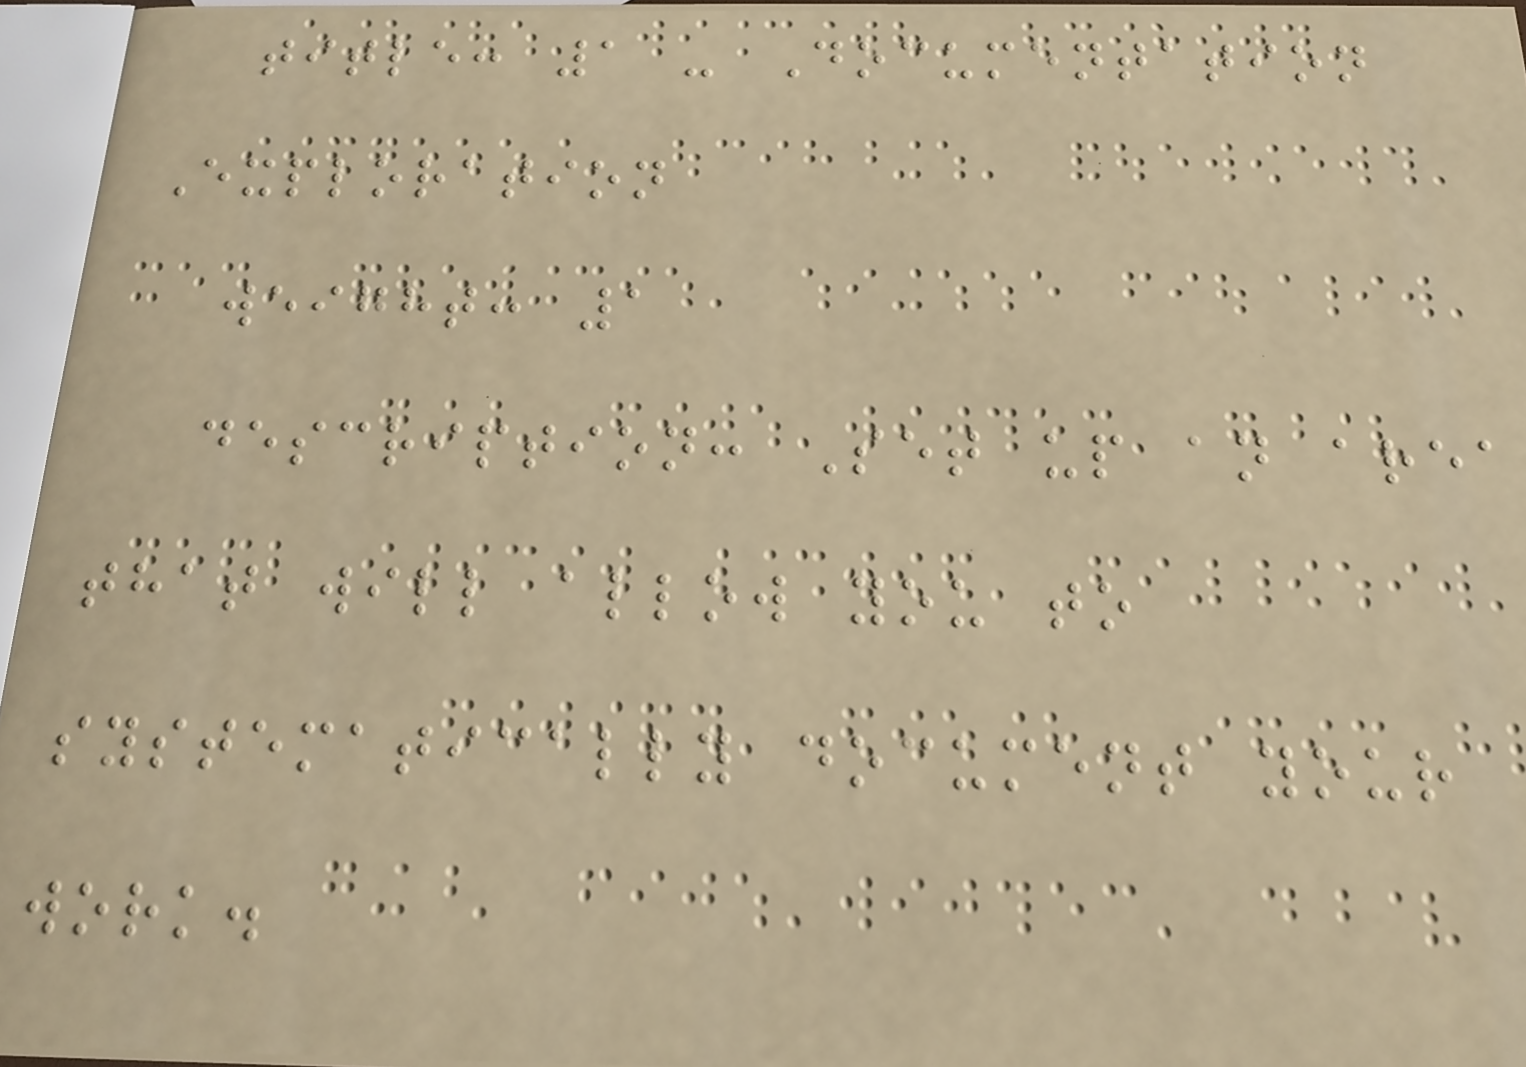title: 1 - Documentation
Exploration
weight: 1
description: Set up an area
that will allow you to
systematically document your
work.
